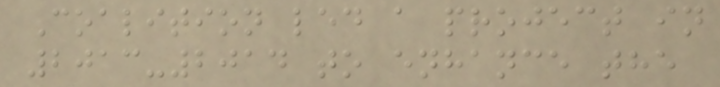Coalition led a project in
2013-2014 to enhance the
